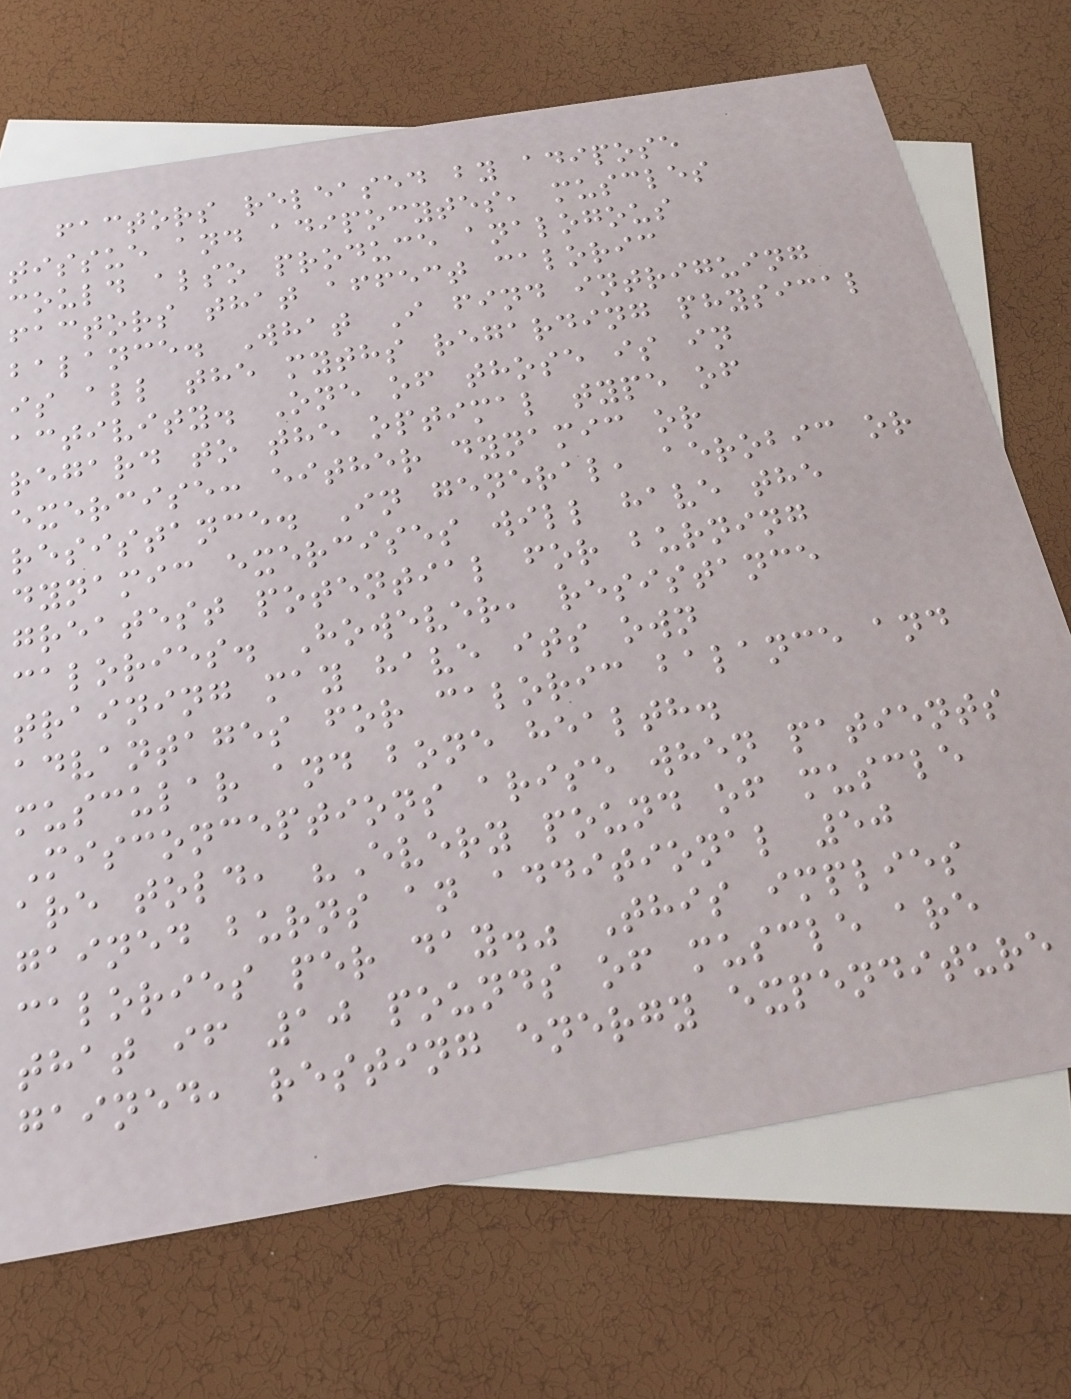factors released by adipose
tissue and adipocytes, muscles
could also produce analogous
factors that affect caloric
balance. What I find intriguing
is all the myths regarding physical
activity. One of those is in
regard to the optimal type of
exercise: either dynamic or
resistance. In general, aerobic or
dynamic exercises will have the
greatest potential for burning
calories. However, resistance
training may have its own
advantages for caloric balance and
muscular and bone health.
Misconceptions arise when patients
are told, "Every pound of muscle
gained burns an additional 50
calories per day." This implies
that if 10 pounds of muscle are
gained, resting energy expenditure
